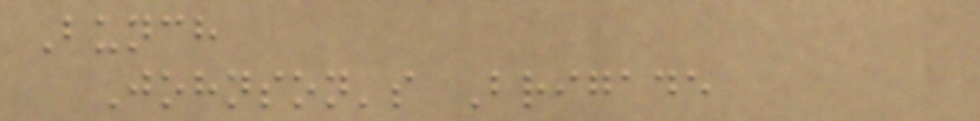Bunch
Johnson's Brigade
